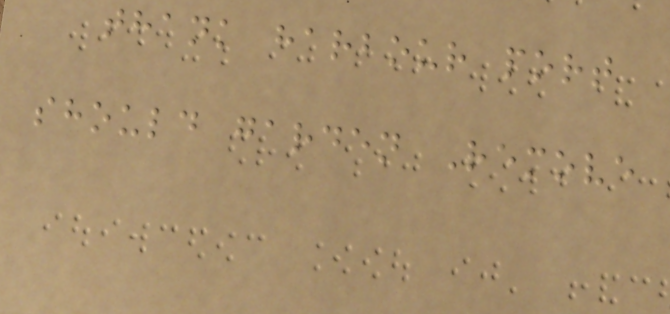thank harbour port
should garden Remove
